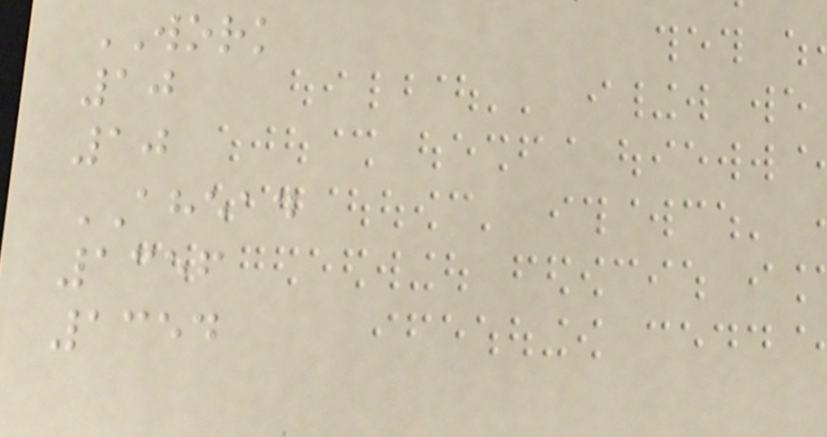WORK
10
10
AHEAD
1356
1354
